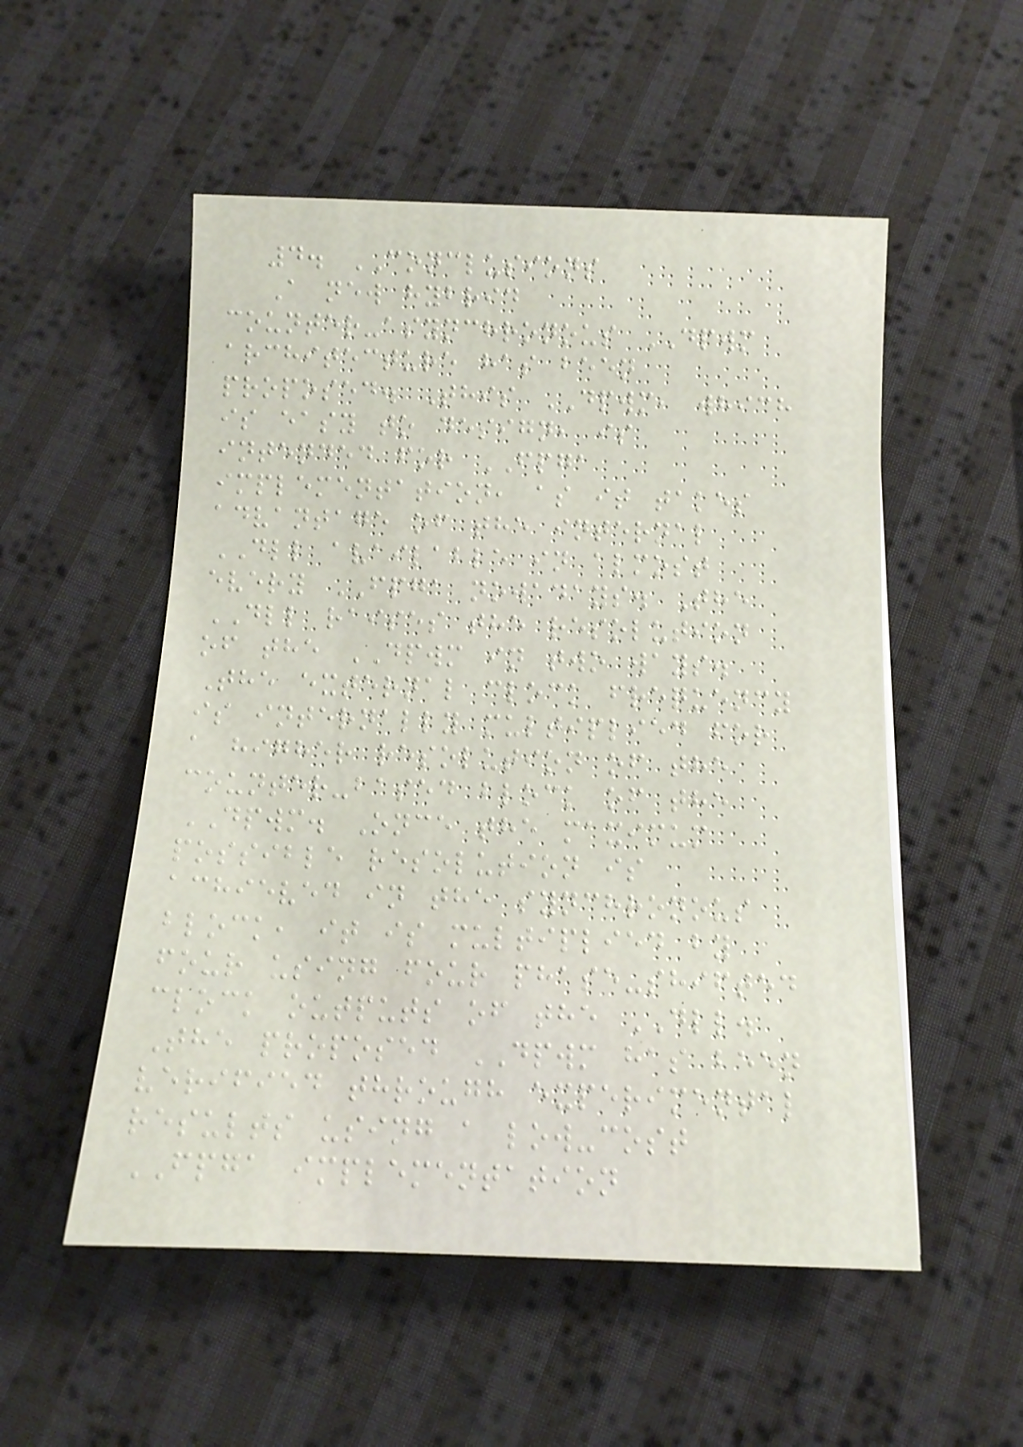4. CONCLUSIONS
A new hybrid
counter-asynchronous DPWM
architecture has been
proposed. This DPWM, which
is easy to design, is
intended for FPGA
implementation, as it takes
advantage of the internal
DLL available in almost
every FPGA nowadays. The
DLL raises the resolution
of the DPWM in two ways.
The external clock frequency
is internally multiplied for
a higher resolution of the
counter-based block of the
DPWM. Once the maximum
possible resolution is
achieved in the synchronous
block, it is multiplied by
four using four phase-shifted
clock outputs of the DLL.
The proposed DPWM has been
verified through experimental
results using a low-cost
FPGA implementation
